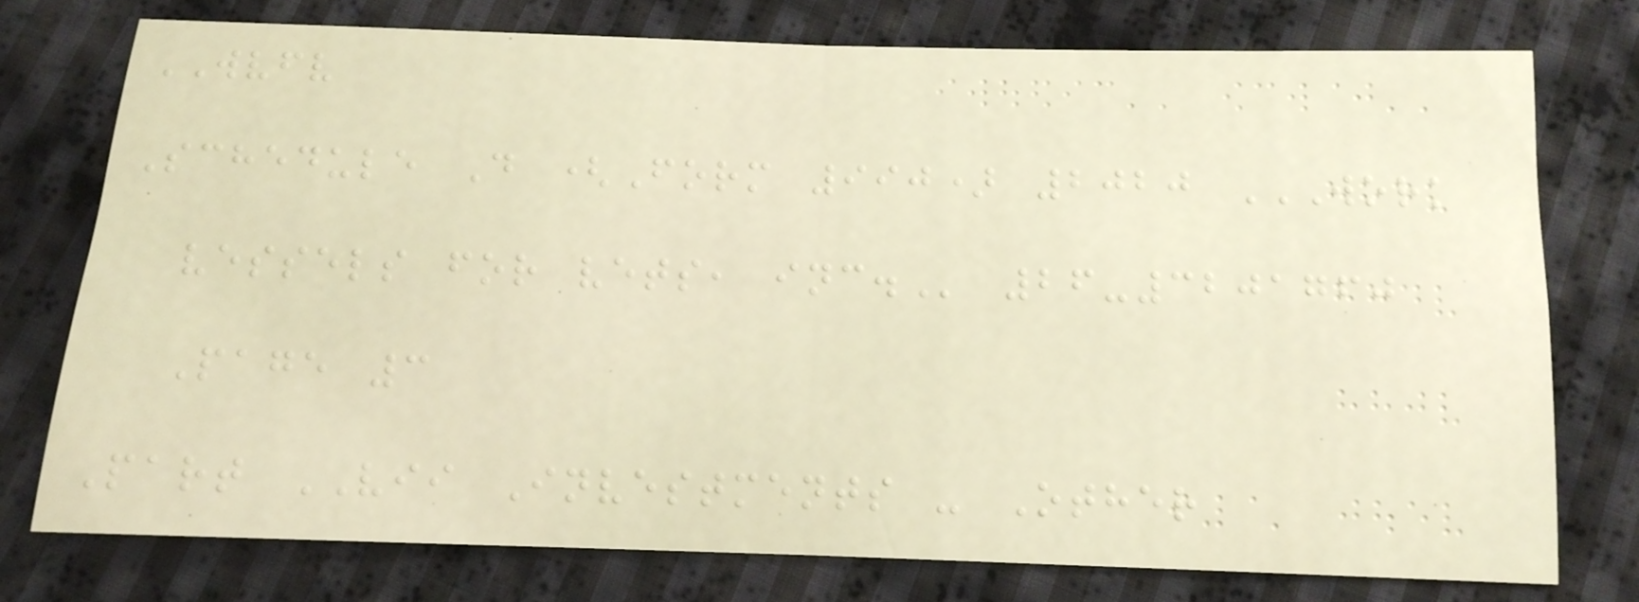WVFV
Schedule D (Form 990) 2020 WORK
VESSELS FOR VETS, INC. 26-3201760
Page 3
Part VII Investments - Other
